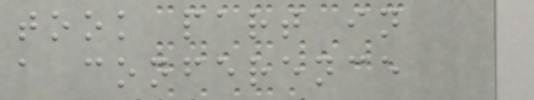took part in
a conference
